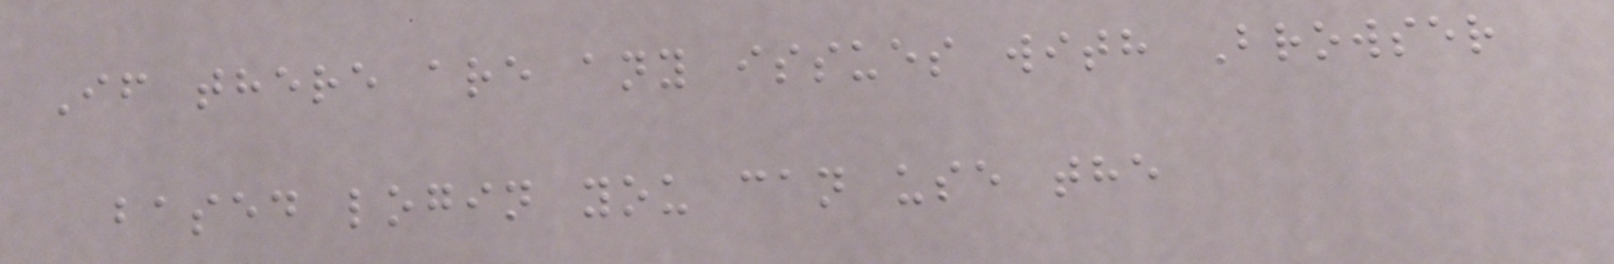If there are any issues with Browser
based login you can use the
